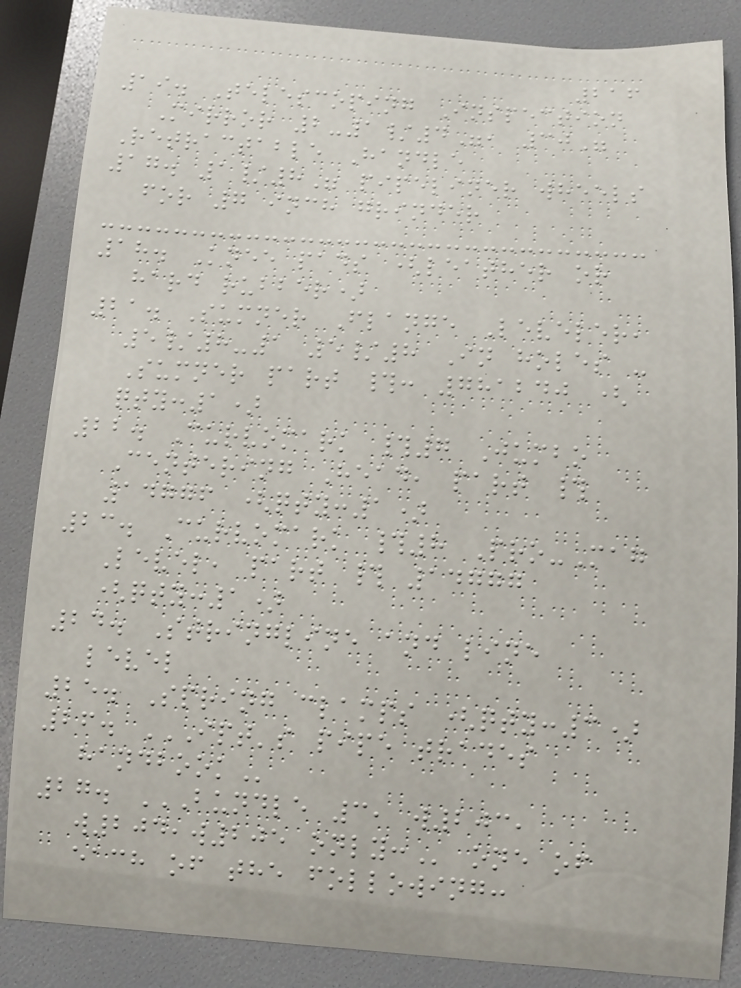216
19. Telescoping Inspection
Mirror 2-1/4", 30"
Retractable Handle
17. 1/8" pipeliner wheels
for 7 inch grinder
18. Knee pads (leather or
hard rubber)
21. Sumner Flange Leveler,
5/8-1 5/8 In holes -
Sumner part #: 781240 (
qty:1)
22. Curvomark #7 Jumbo
Centering Head, part #
14776 (qty:1)
23. Curvomark #8 Pro-Mag
Level, part # 14777
(qty:1)
24. Stringline and line
level
25. Spring clamps (qty:3)
26. IPT'S PIPE TRADES
HANDBOOK
27. BUNDLE 3, W203,
W204,W205 ONLY: one of
each of the following:
